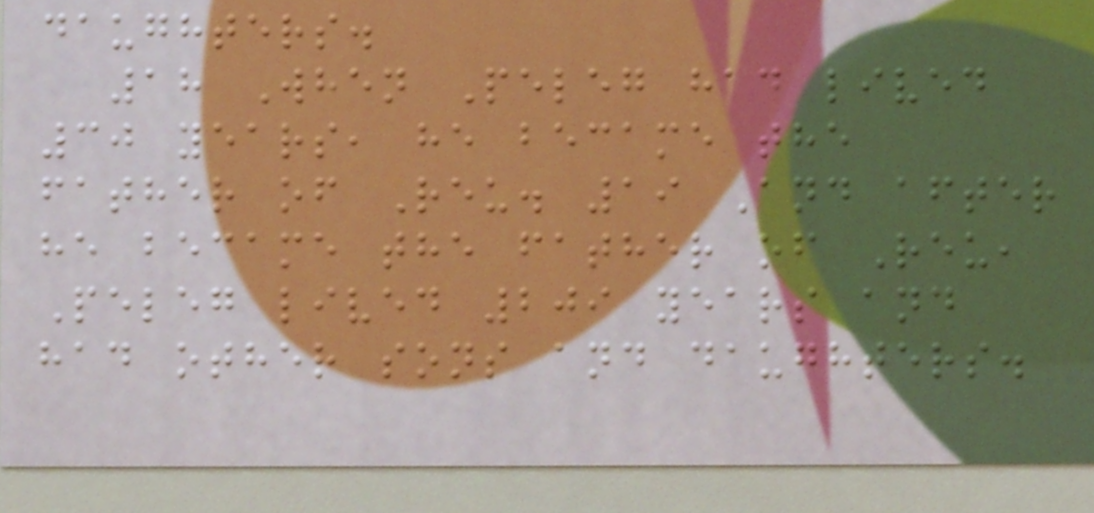daughters.
18 When Peleg had lived
30 years, he became the
father of Reu. 19 And after
he became the father of Reu,
Peleg lived 209 years and
had other sons and daughters.
